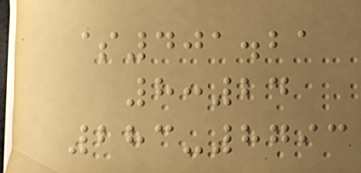$401.21
8:24
283-8793
